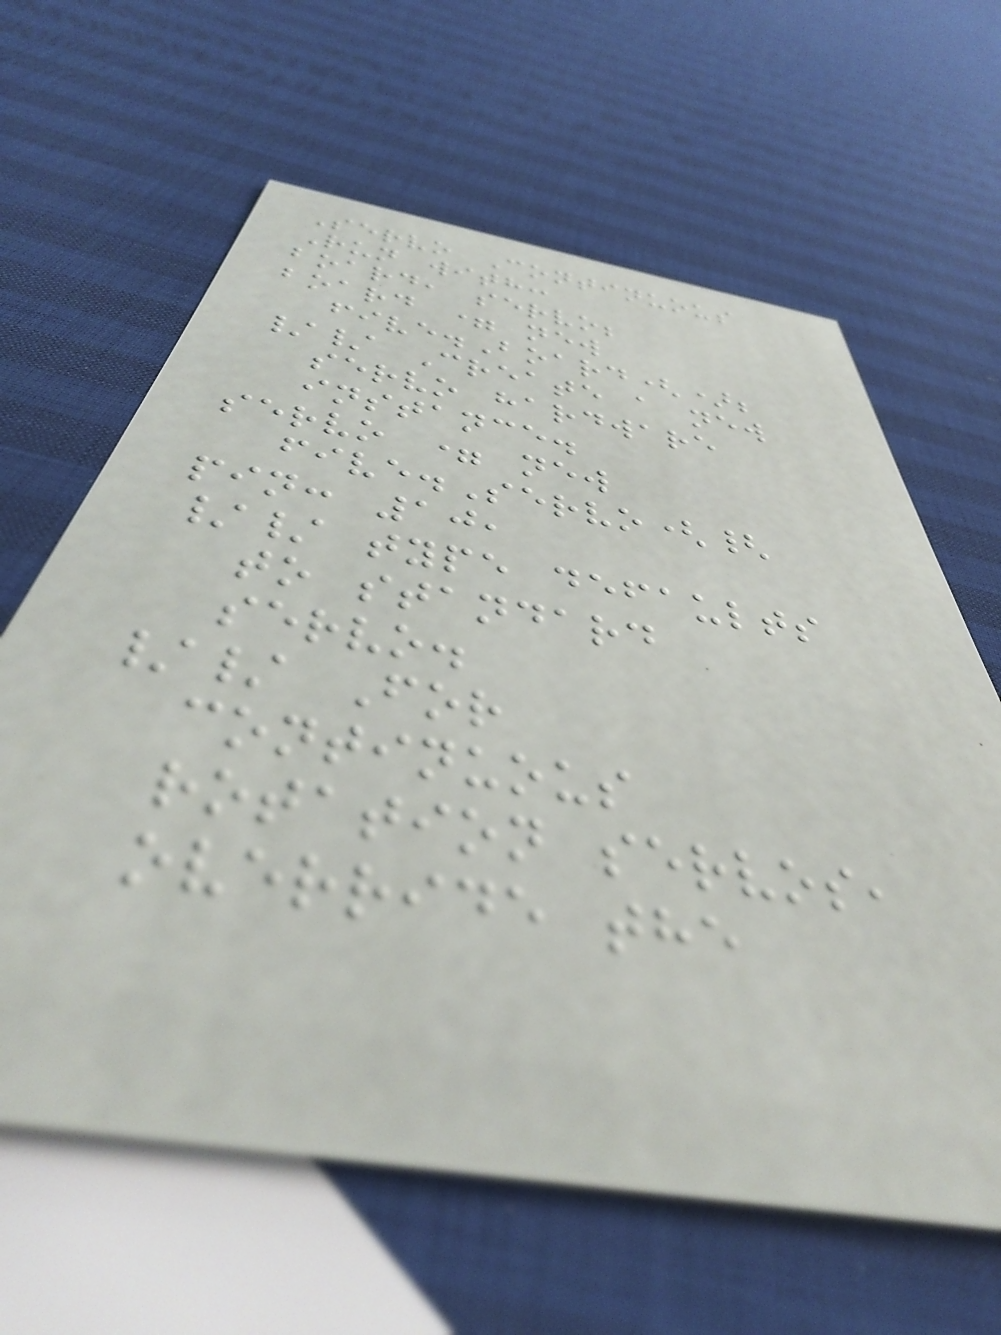Servo Continuous
Run with:
board, servo;
board = new
five.Board();
// Create a new
servo hardware
instance.
servo = new
five.Servo({
pin: 10,
// type defaults
to standard
servo.
// For
continuous
rotation servos,
override the
